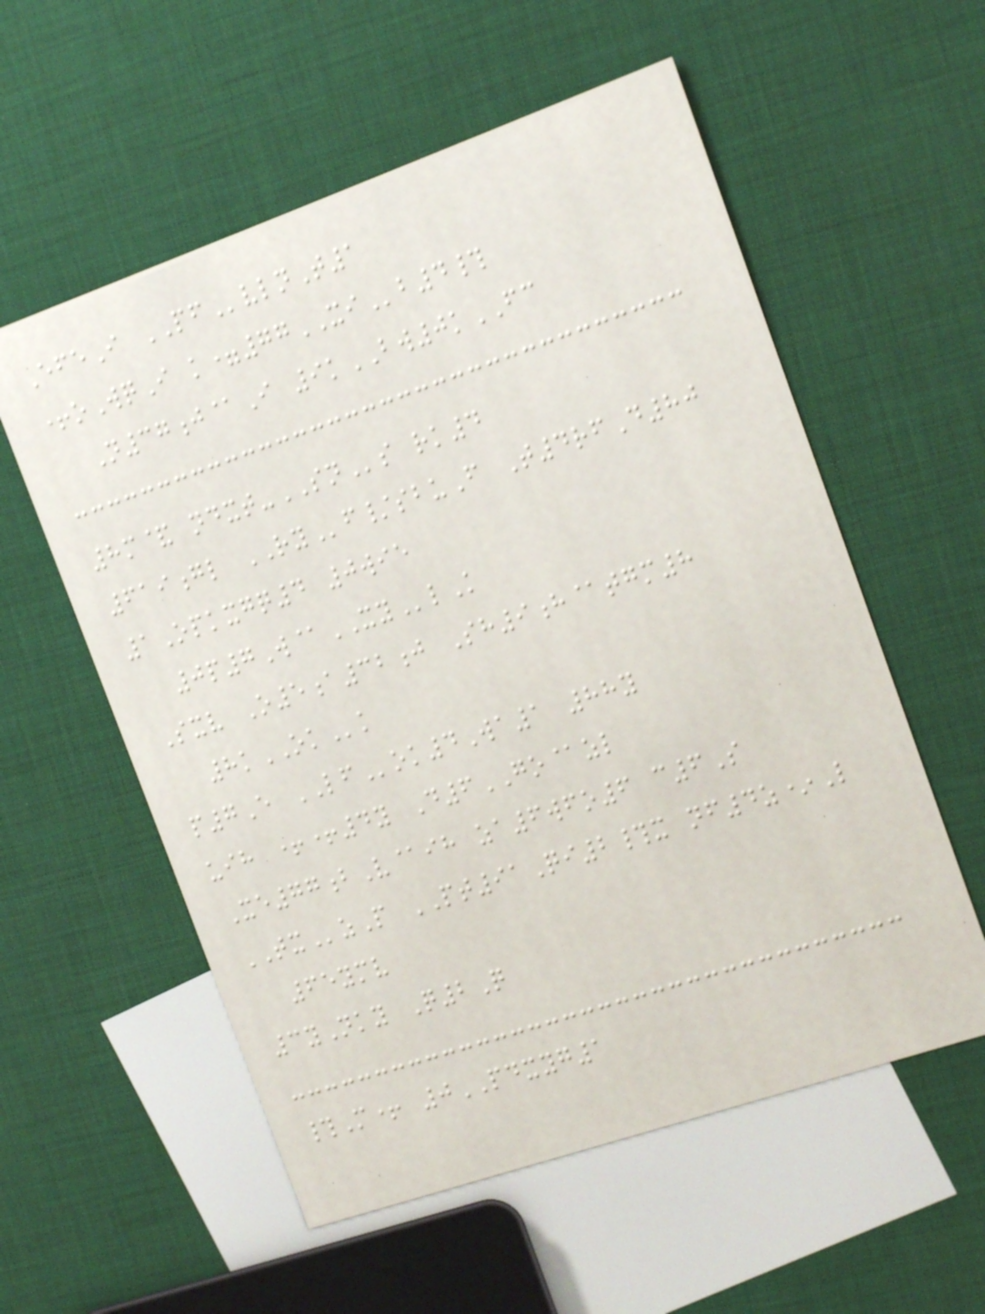EfeI PFvlnT1
+oWqI k=77XIb4#
N37j@I 9kBW0kFC
8m& ndxt-SNs rk4
619gl RYf/sbuF T4rfD80
1Opkxgq4 0wie
0p7W@XYlK
Sxv O5a32j Sh9h@tgm8
8kOKk
p7E LFok4Wa1 88y
uih ++4y D6GO@zl
Xe77bV@ih za6wfo6 c6S
TXzP PT91Qi2#x nf4z*L
65ymv
3yNky Q2Q
#M+ 0PDXYG1
